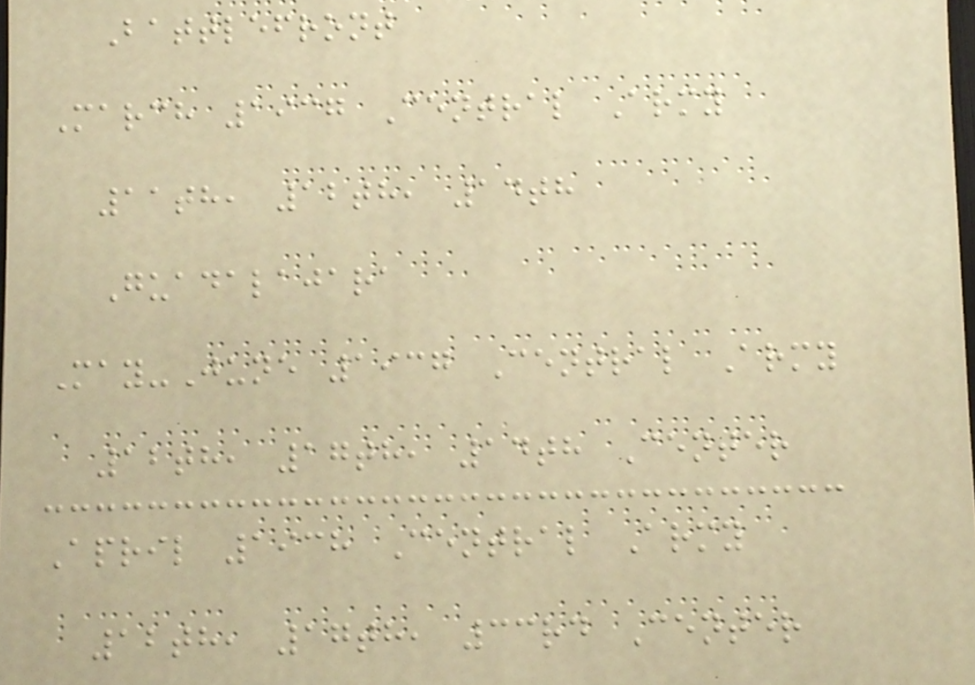Battlefront
March 1937 Central Army
11th, 12th, 14th
Guadalajara
May-June 1937 Central Army
12th, 17th, 14th Center
April 1938 Central Army
12th, 17th, 33rd Center
